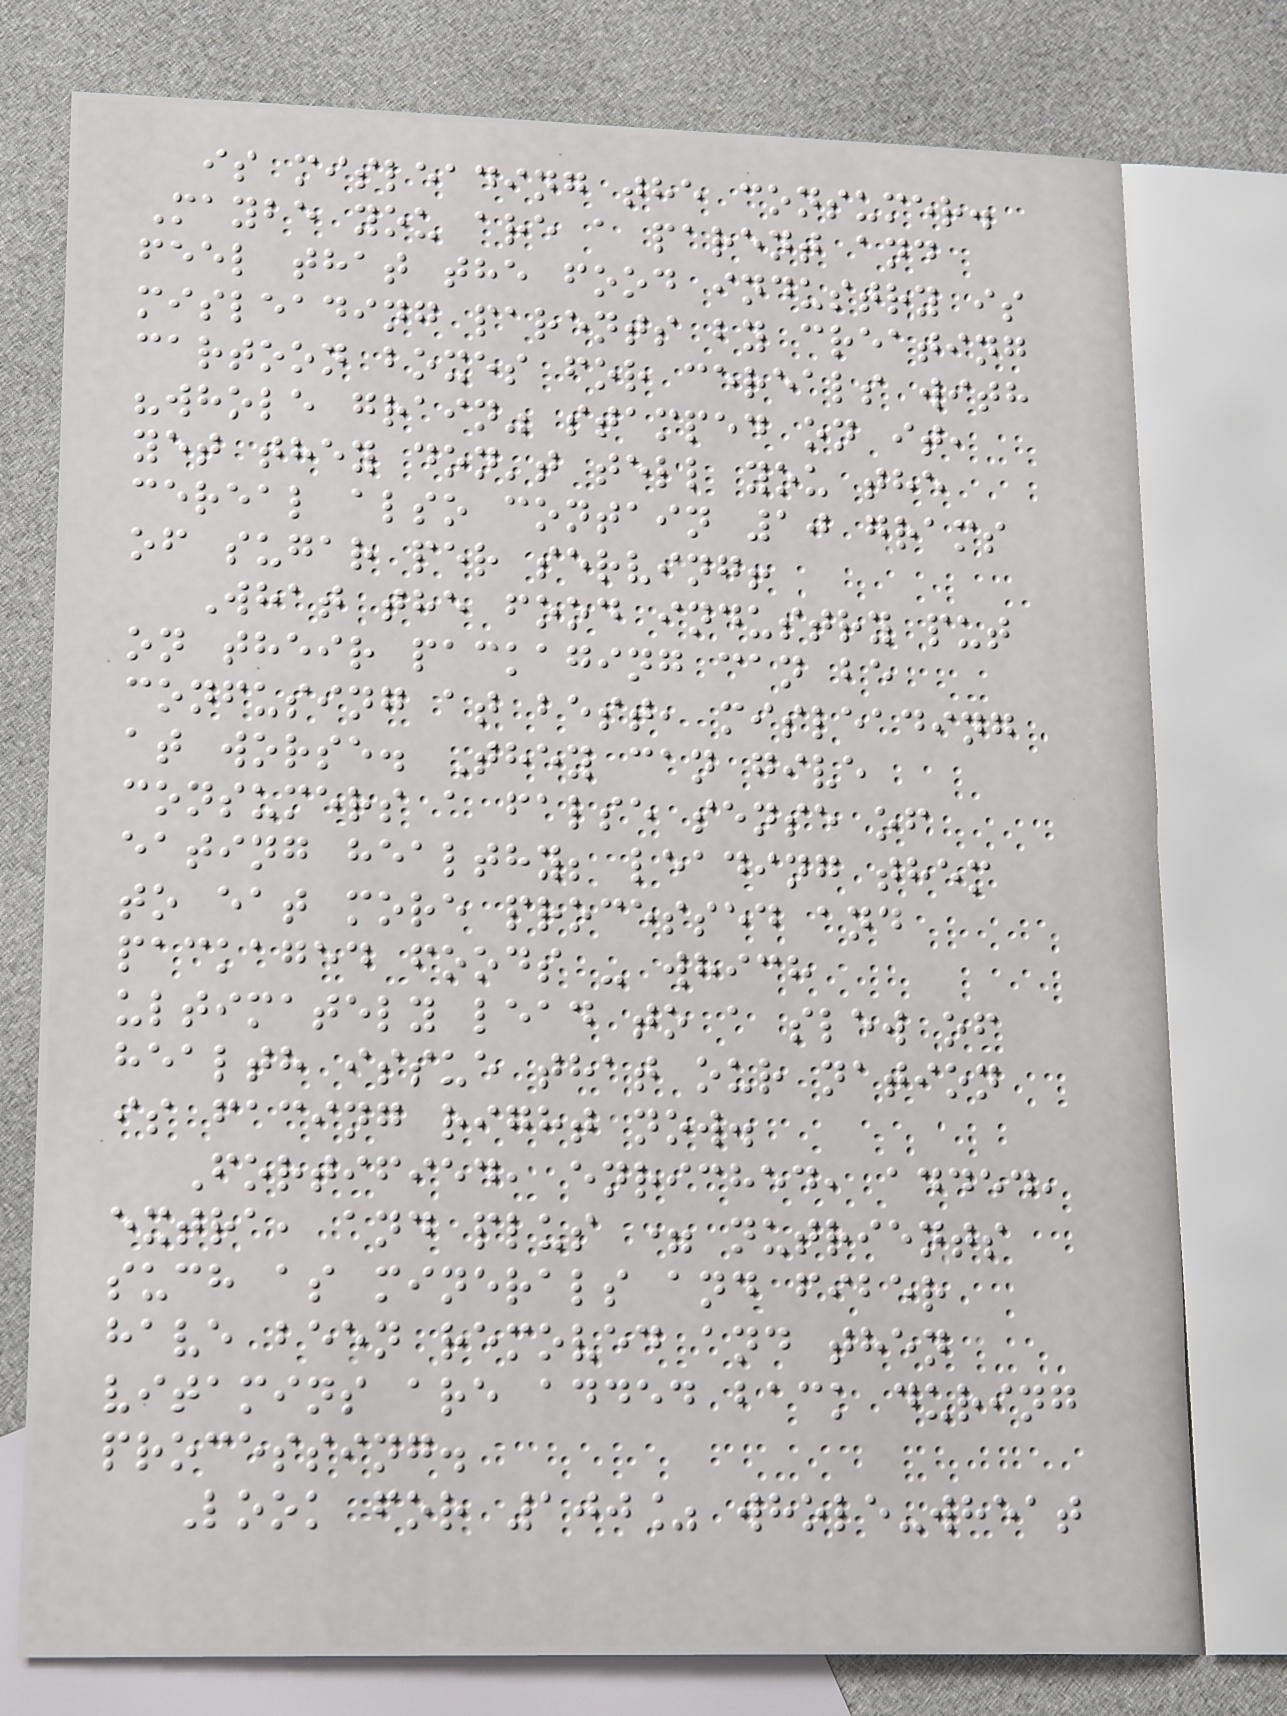is misleading the consumer.
Maybe you are a parent and
feel that the food industry is
misleading parents by creating
cartoon boxes for cereals with
"whole grain" stamped on it,
yet they don't tell you the
cereal also contain 10 grams
of sugar per serving!
What the food industry put
on their packaging can be
confusing at best, misleading
at worse. They can give
consumers a false sense of
eating healthy; leading them
to eat more processed and
packaged foods - which
ultimately lead to a slew of
health issue that our nation
is facing right now.
Fortified, enriched, added,
extra, and plus = nutrients
such as minerals and fiber
have been removed and then
vitamins are added back during
processing.
Look for 100% whole-wheat
